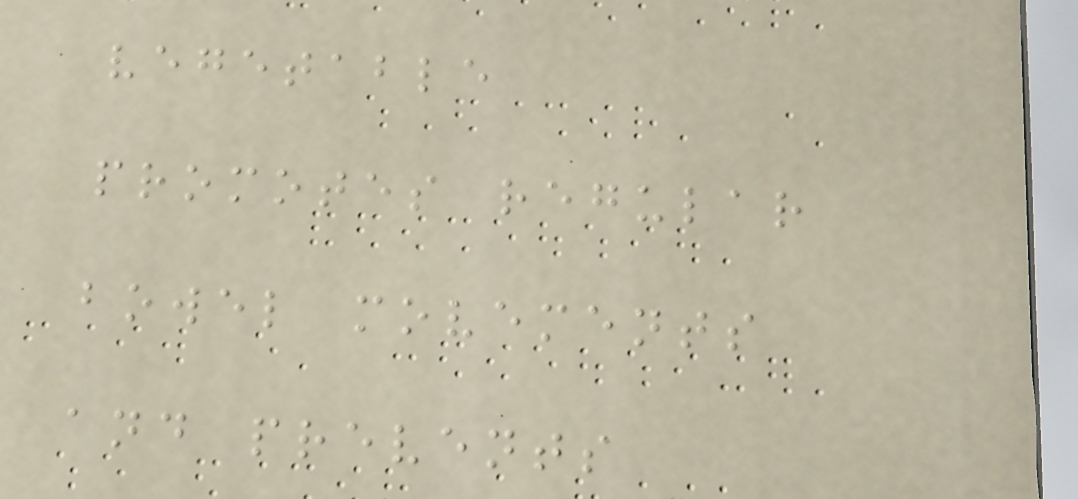vegetable
promotes regular
bowel movements
and prevents
